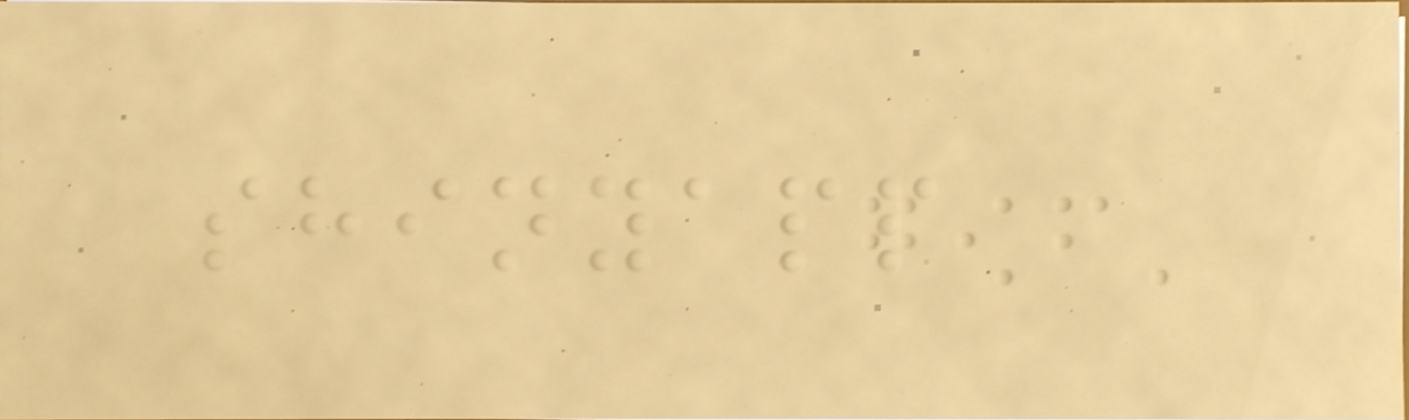shinyapp
